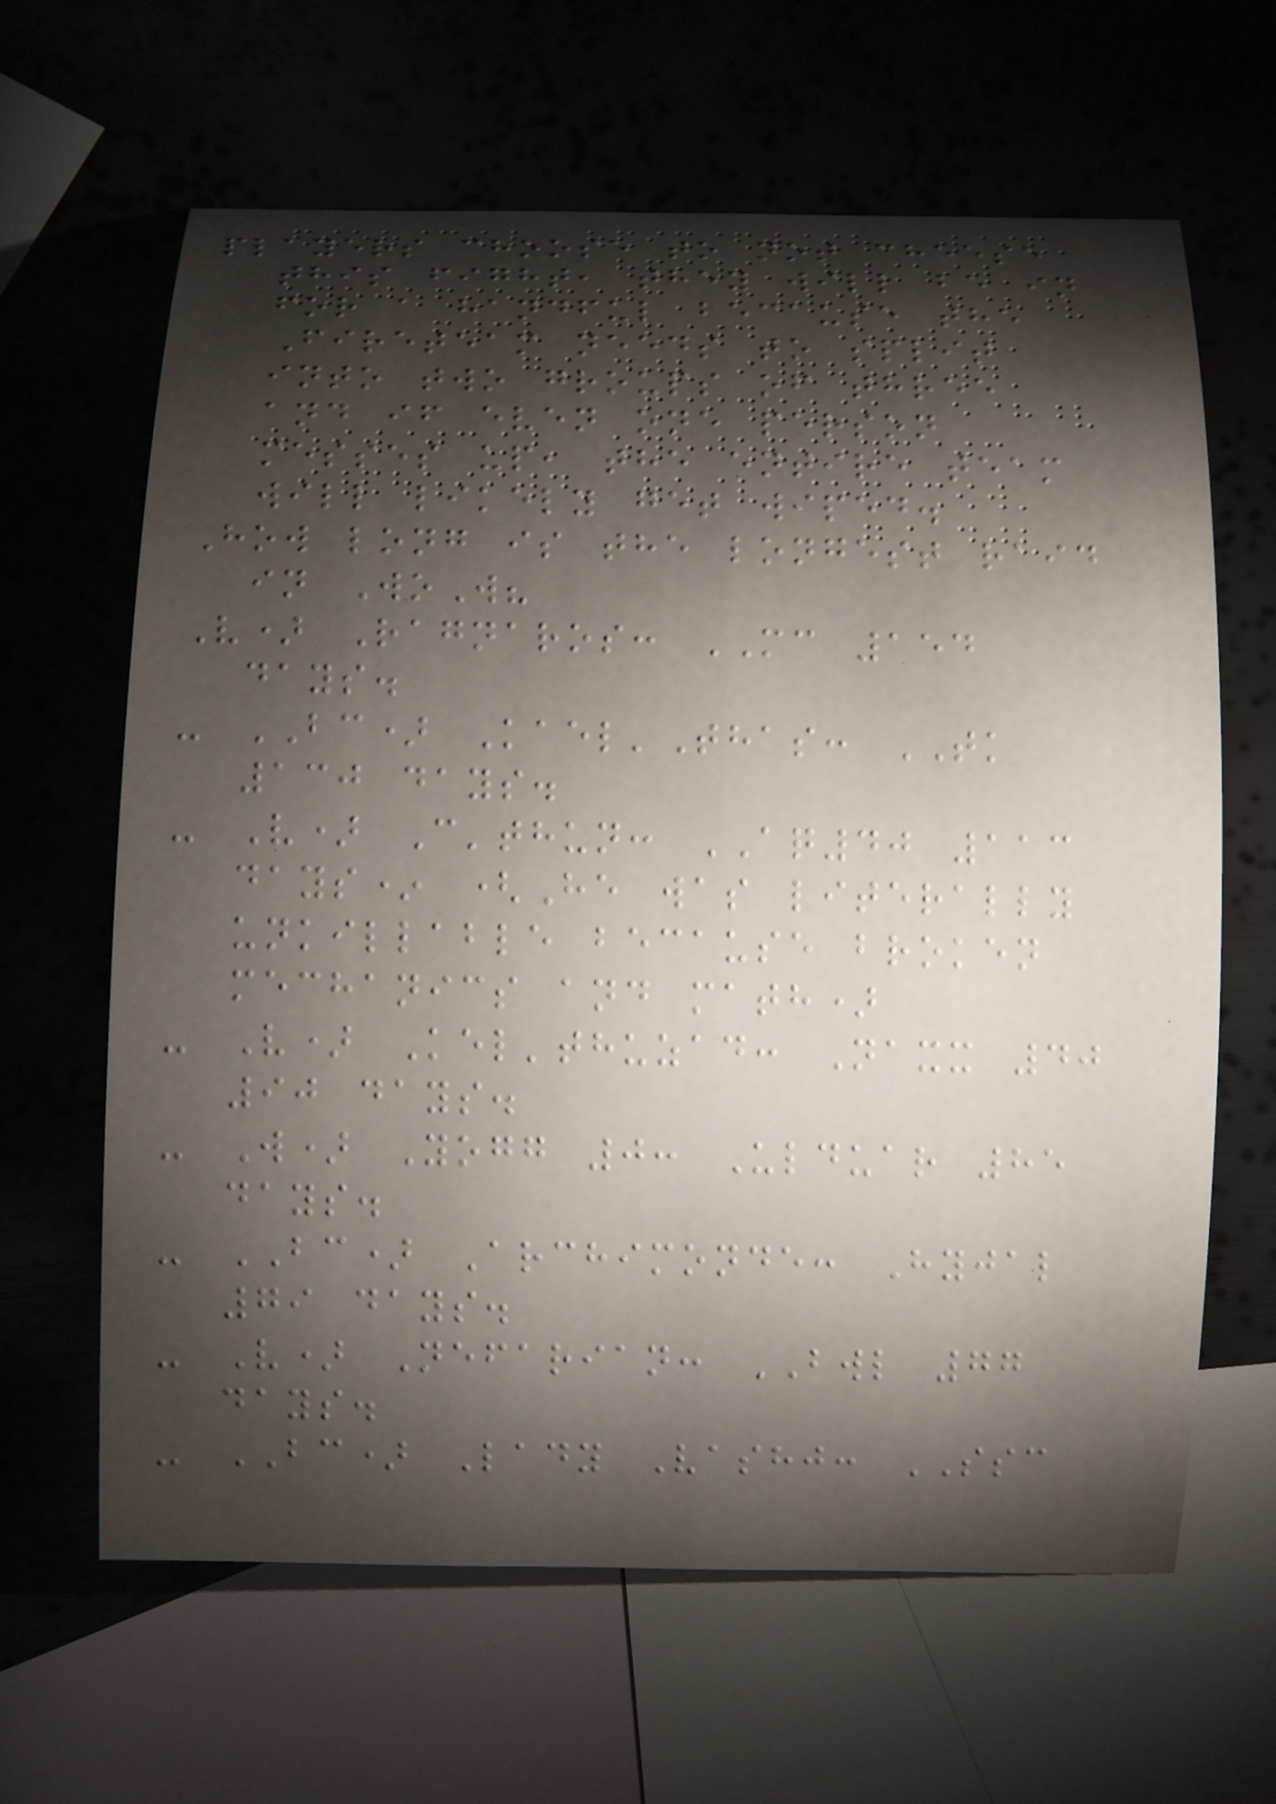players choose to not cheese
this fight, they will be in
for a handful because the
Fireteam needs to split
into two groups of three
and if even one person
messes up, the entire team
will likely get wiped.
How long is the longest raid
in WoW?
V) Ragnaros: MC 154
days.
- BC) Kael'Thas: TK
130 days.
- V) C'thun: AQ40 113
days* (He was literally
unkillable because broken
mechanics and math)
- V) Kel'thuzad: Naxx 40
90 days.
- W) Yogg 0: Ulduar 85
days.
- BC) Archimonde: Hyjal
79 days.
- V) Nefarian: BWL 77
days.
- BC) Lady Vashj: SSC
